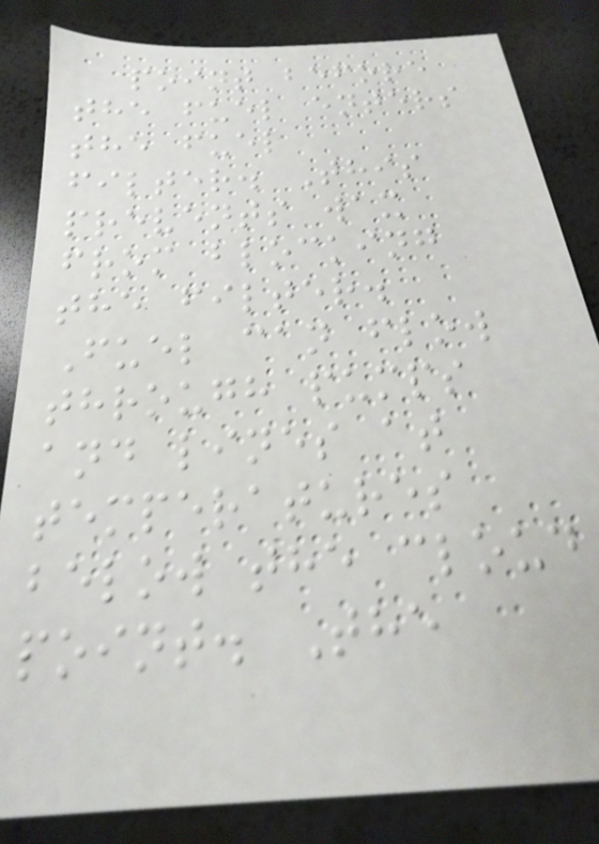point before
the fuel enters
the fuel
filter. This
prevents wax
from blocking
the filter.
Fuel can flow
through pumps
and lines at
temperatures
below the cloud
point. The
